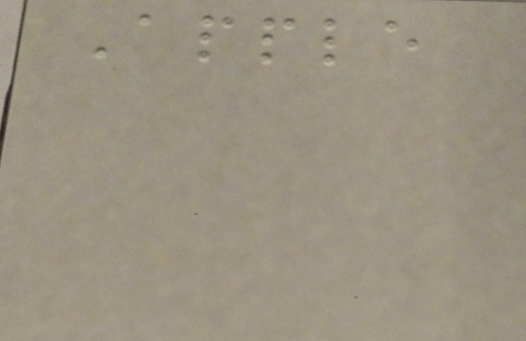Apple
